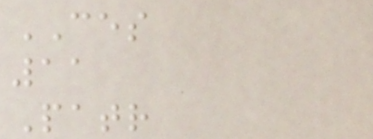CES
11
Patr
